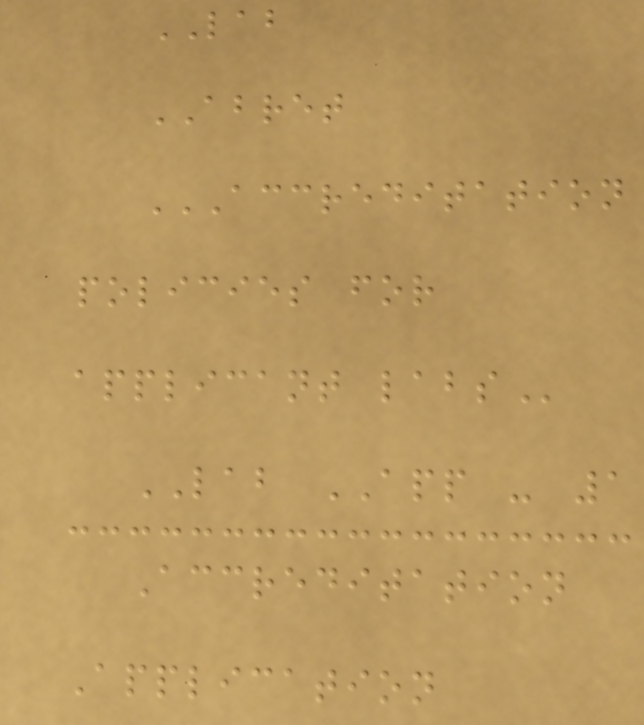LAB
ABRET
ACCREDITATION
POLICIES FOR
APPLICANT LABS
LAB APP - 1
Accreditation
Application
